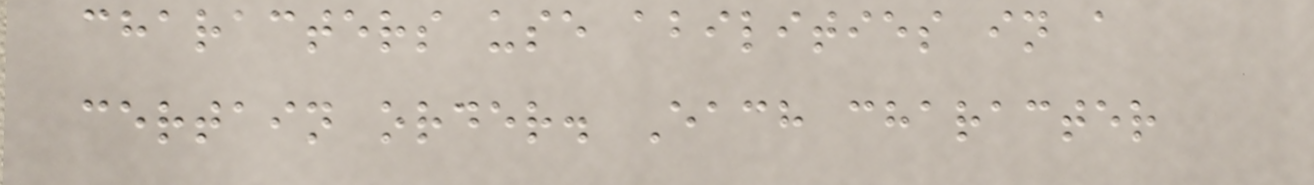characters use abilities in a
certain order. Each character
